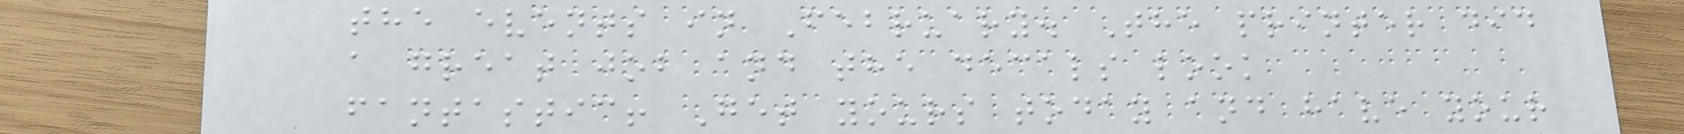the events in February. The printer did
a great job and the decals look
fantastic! Get yours today and have your
